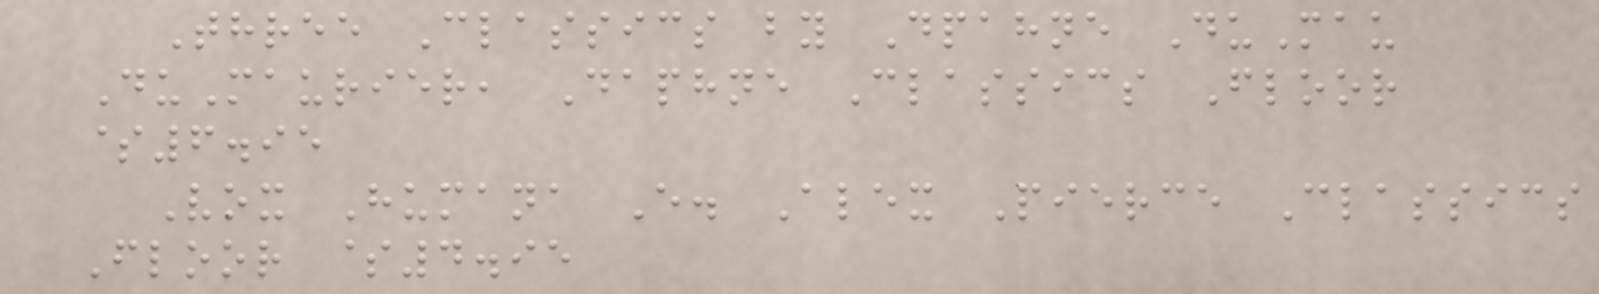Three Classics by Dpahne DuMau
DuMaurier, Daphne Classics Floor
$6.95
Vox Humana E. Alex Pierce Classics
Floor $4.95
